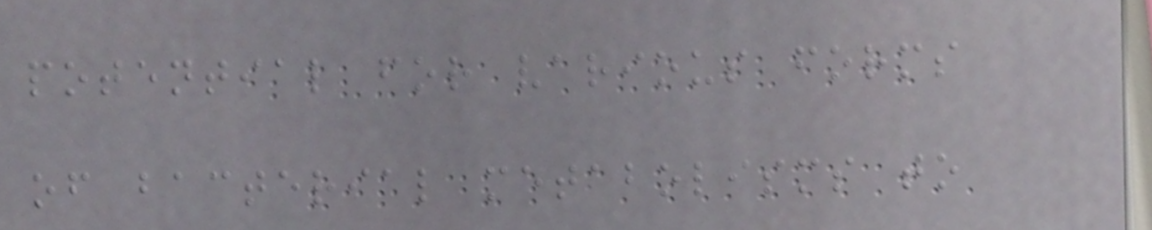potential for various forms
of bacterial metabolisms to
